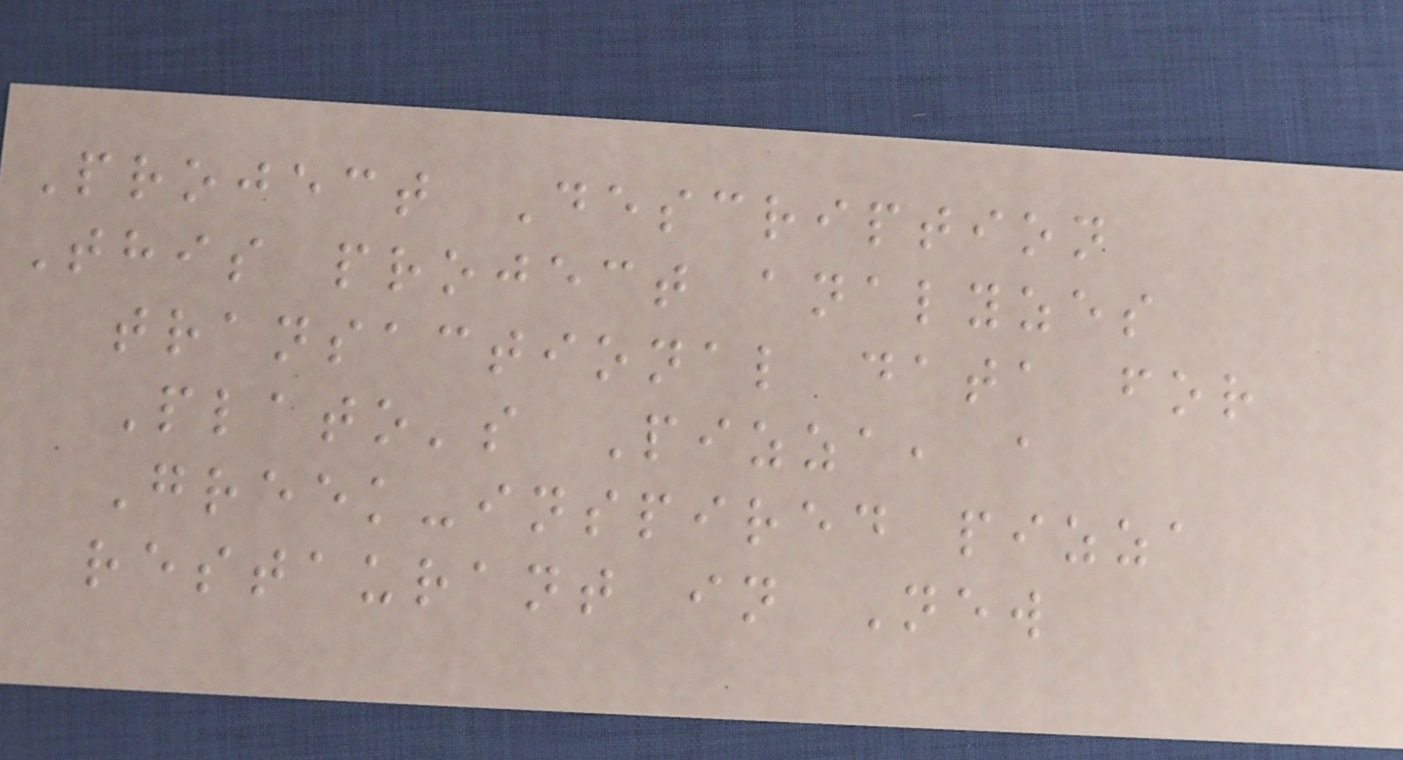Project Description
This project analyzes
transactional data for
Plato's Pizza, a
Greek-inspired pizza
restaurant in New
